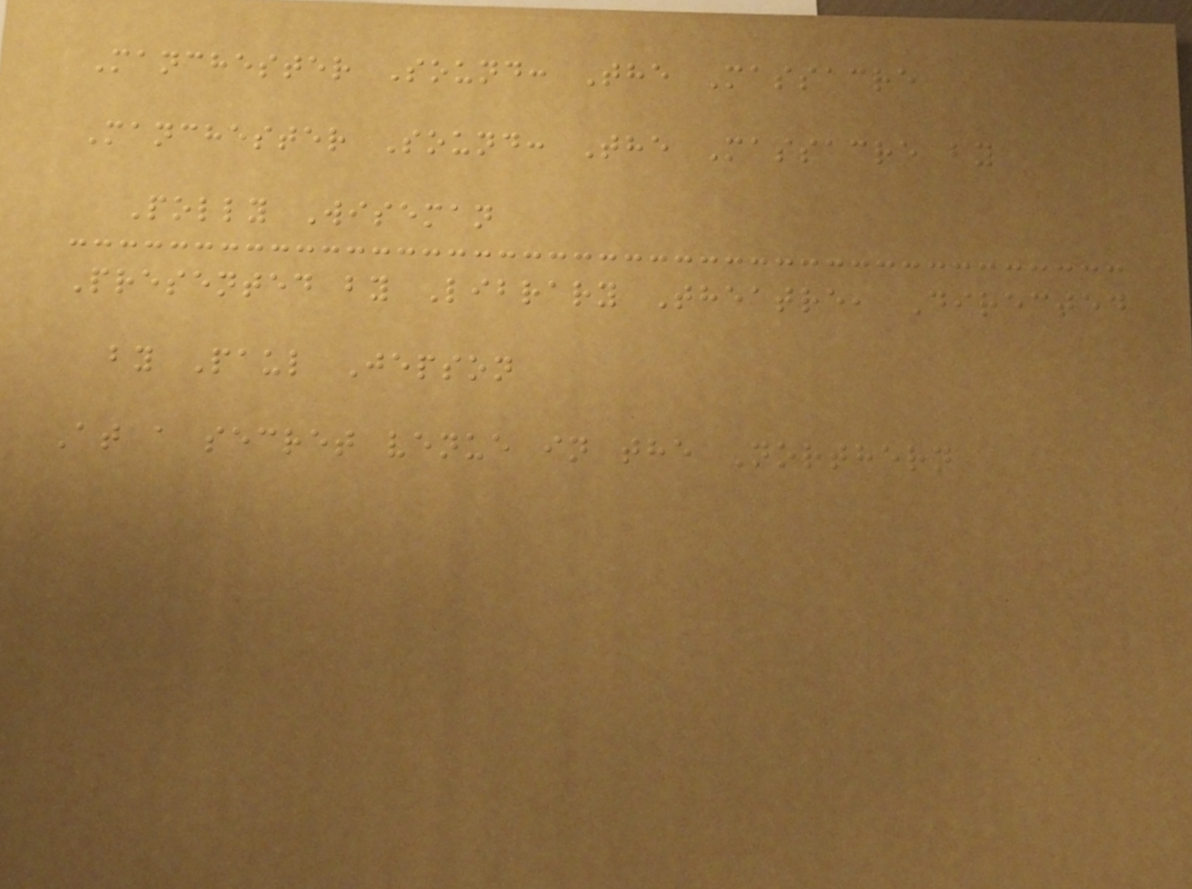Manchester Sound: The Massacre
Manchester Sound: The Massacre by
Polly Wiseman
Presented by Library Theatre, Directed
by Paul Jepson
At a secret venue in the Northern
